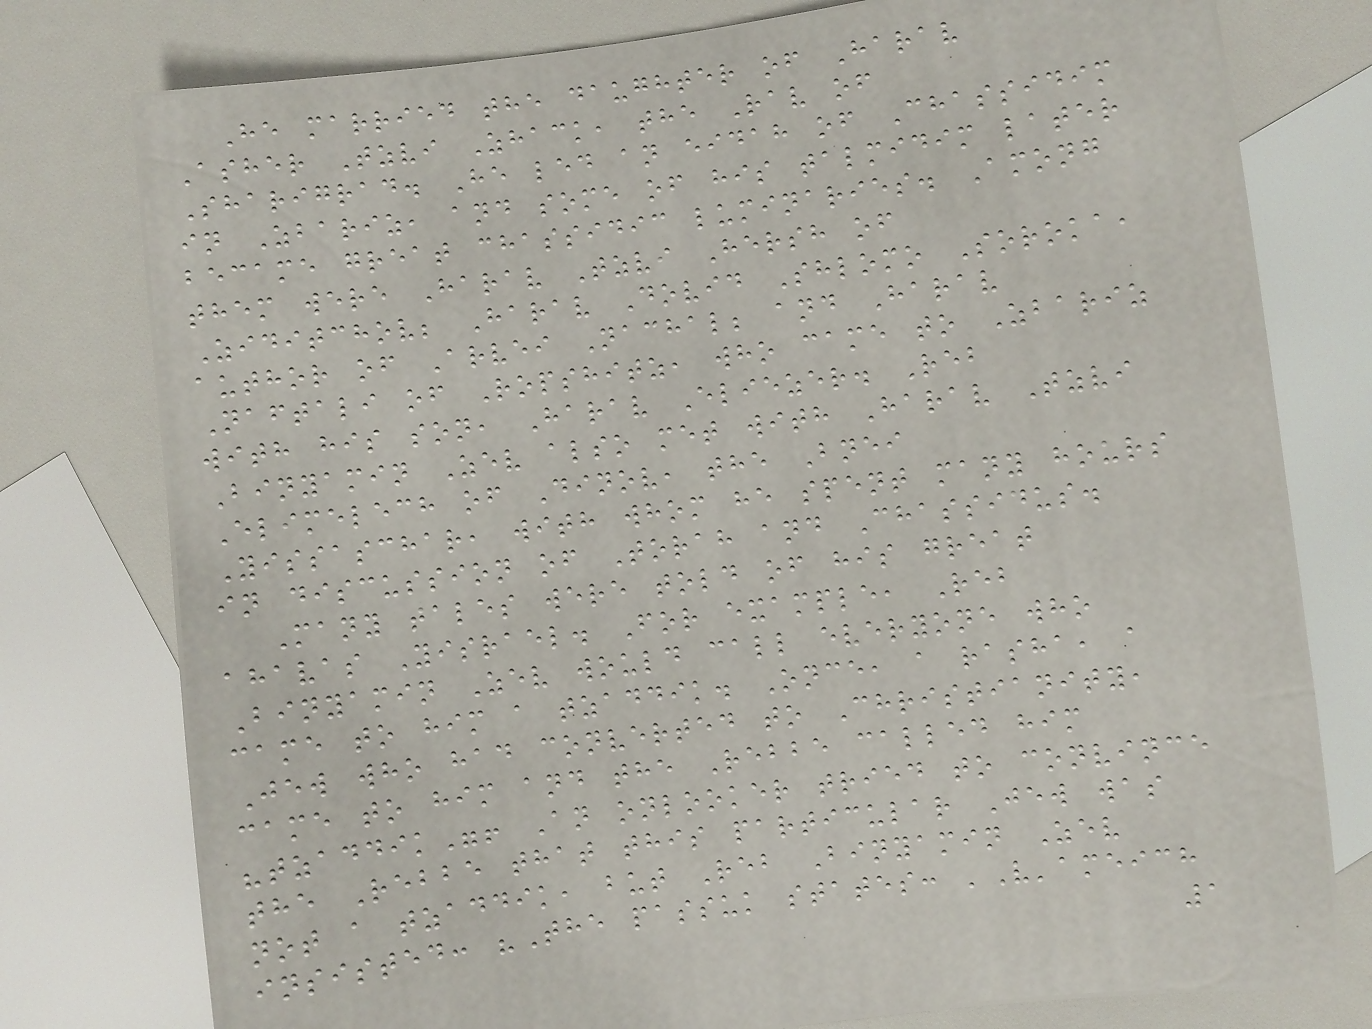He married the daughter of Harav
Asher Tzvi Zhack, the Rav of
Sharigrad. He led an eidah of Chassidim
in Zbariz, and some of his talmidim later
became great chassidic luminaries. Among
them were Harav Tzvi Hersh of
Ziditchov; Harav Dovid Shlomo Soroka,
author of Arvei Nachal; and Harav
Naftali of Ropshitz, who came to Zbariz
with his son, Harav Eliezer. Reb
Binyamin Zev also met with Harav Tzvi
Elimelech of Dinov, the Bnei
Yissaschar, with whom he spent many hours
in discussion of Torah and Chassidus.
Many tales were told of his great
ahavas Yisrael. For example, Reb
Binyamin Zev would call everyone who
came to him a tzaddik. Once, a rasha, a
Jew who had converted to Christianity,
came to him and the Rebbe called him
"tzaddik"! An onlooker tried to convince
the Rebbe that this particular Jew was
not a tzaddik, but Reb Binyamin Zev
insisted: "The passuk states: 'V'ameich
1
